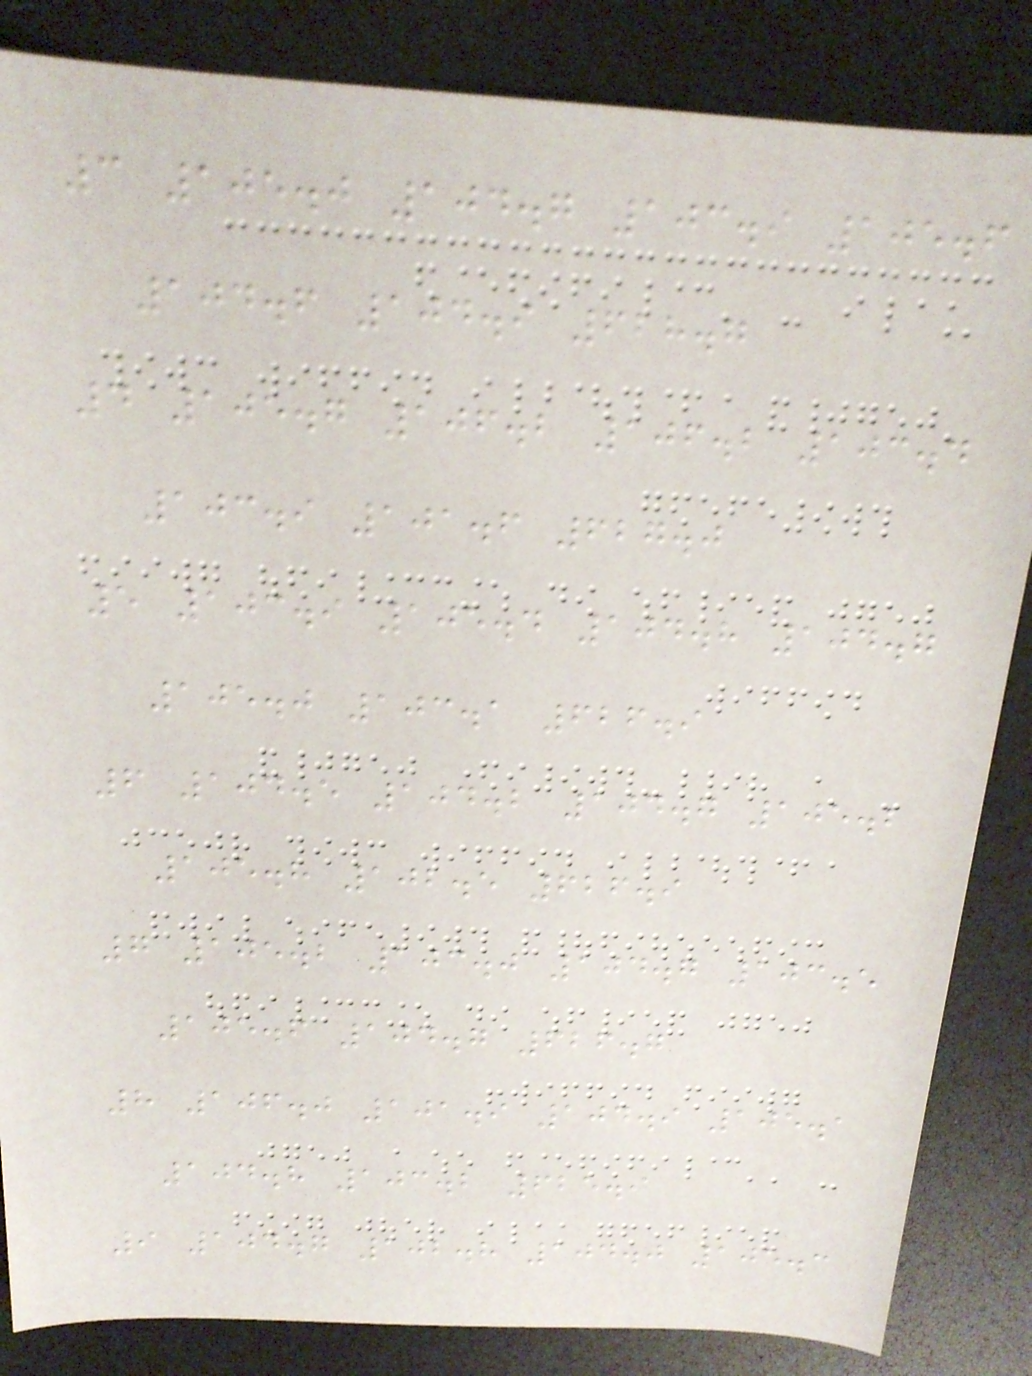3 105.0 104.7 103.9 105.6
104.6 104.9 628.7
4 105.7 106.2 106.2 103.4
103.9 101.6 627.0
5 103.9 105.4 104.8 104.7
105.0 103.1 626.9
6 104.5 104.2 104.7 105.2
105.8 102.5 626.9
7 105.2 103.0 104.7 103.5
105.6 104.7 626.7
8 106.0 101.9 104.9 105.1
104.8 103.2 625.9
9 104.7 102.8 104.0 105.3
